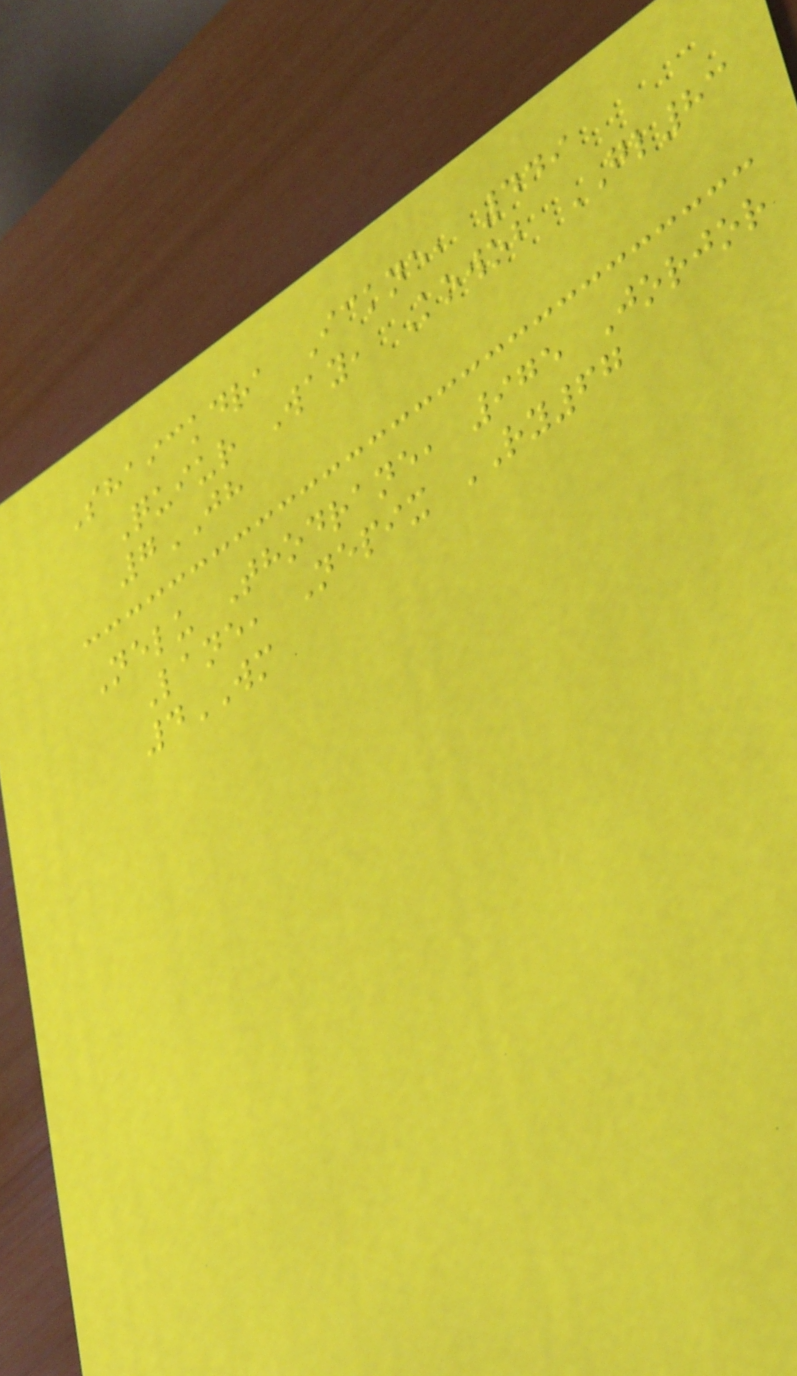Shaickdra Ickne, 449
Quiur Way, Kowob GL83
7JH
Nelu Thodrane, 975 Jorjor
Lane, Nepix RY67
4WM
